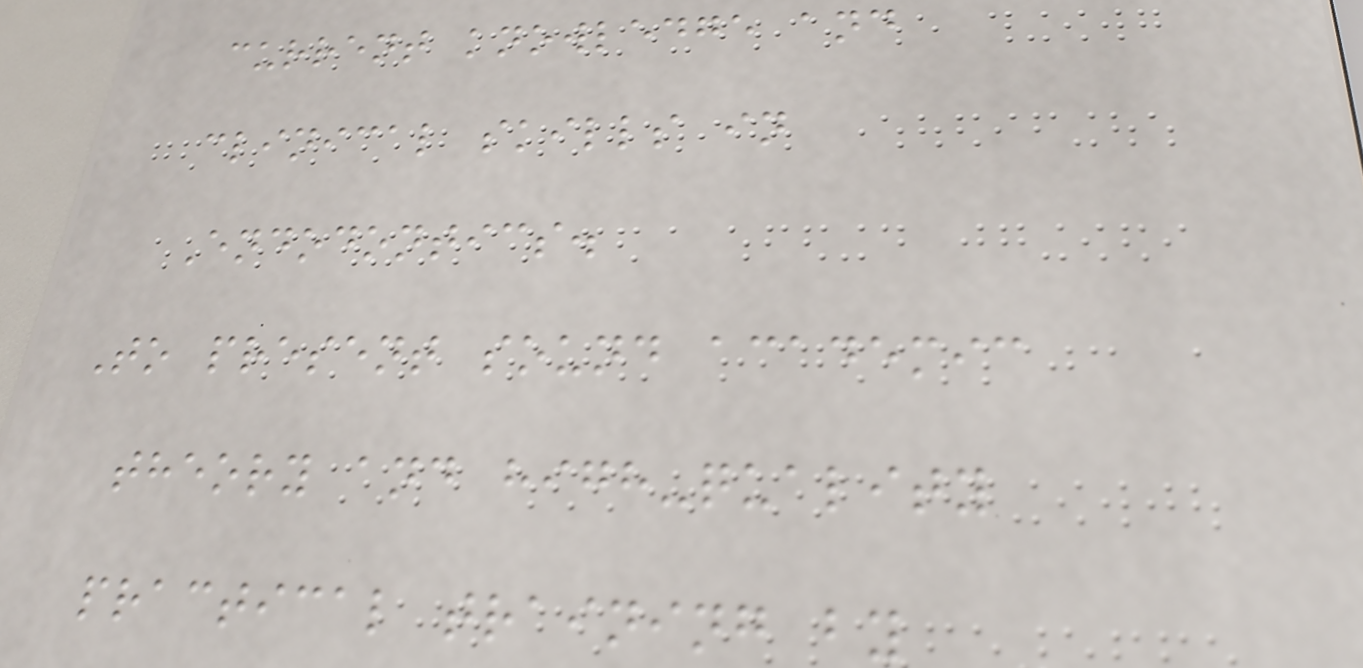current knowledge and
clinical skills in
Endodontics.
To present sound academic
theory and high-quality
practical training by
